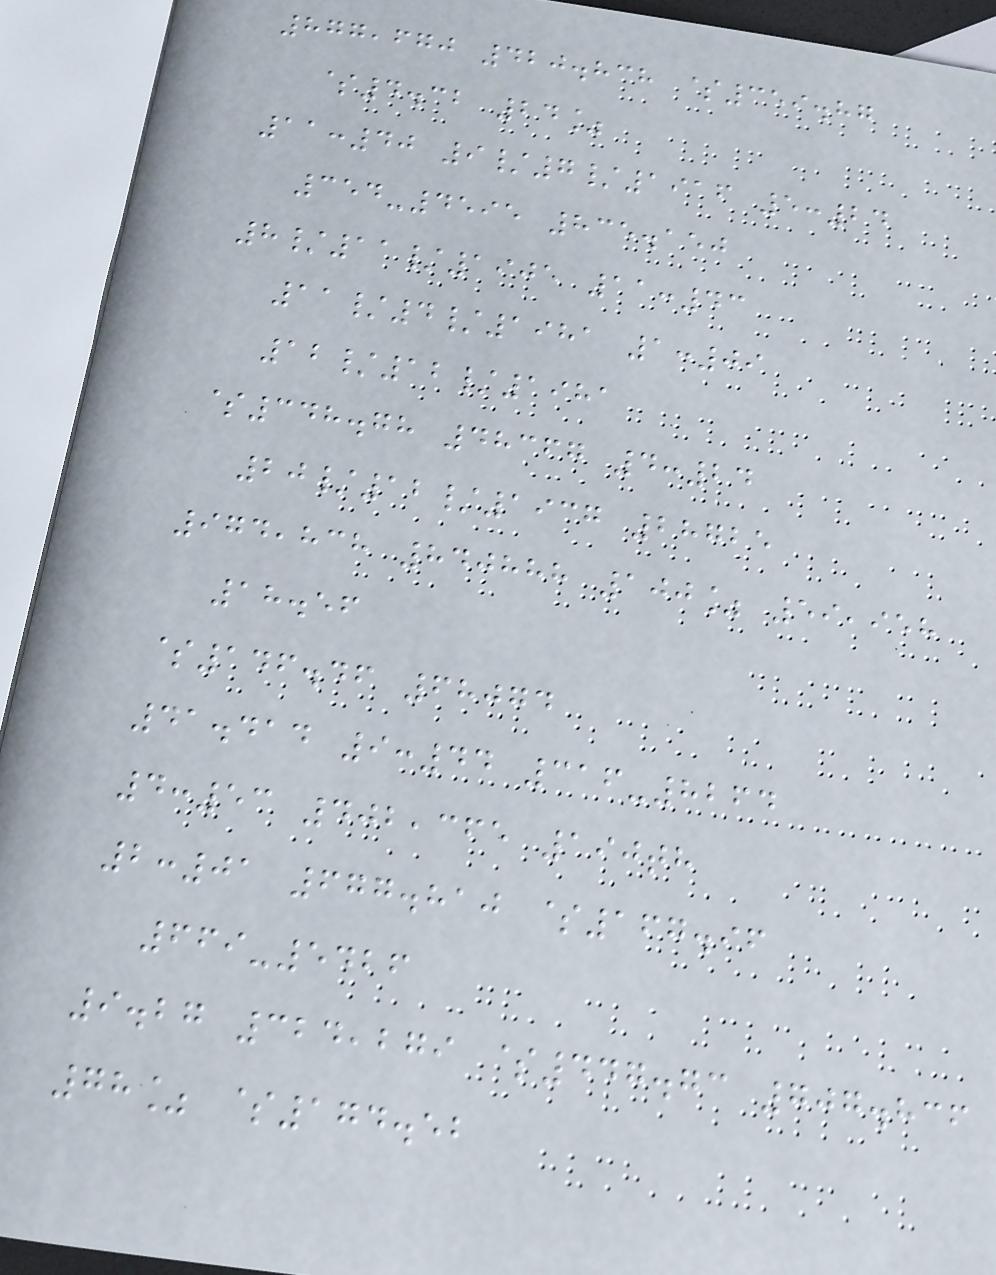877,670 420.838 $359.87
$4.32 24%
11:40 9/7/1916 5:24
354-4595 835.150
8/11/1905 11:43
11/4/1981 1:09
12/12/1981
$348.78 48367 4:24
20/12/1937 28725
974,838 840888 100% 59,958
18.56
$146.46 68074
41.414 9:44 316-8264
4:53 402,365 190th
2:01 677.810 $167.96
669-5426
9.27 324,279 $447.73 707.836
78% $174.52
